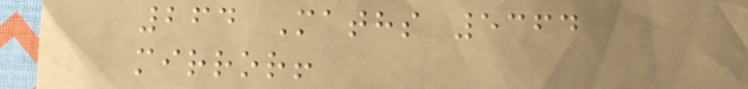264 Maths 5364
mirror!
